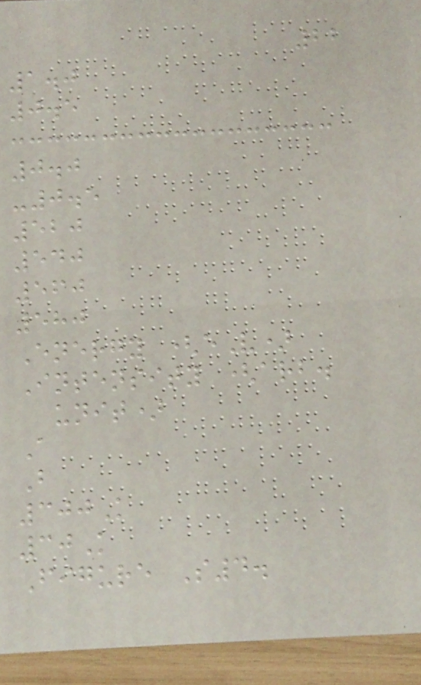22
1.0
0.5
0.0
-0.5
520
540
560
580
Energy (eV)
Intensity (arb.
unit)
A
B
300K
30K
Figure S4.
